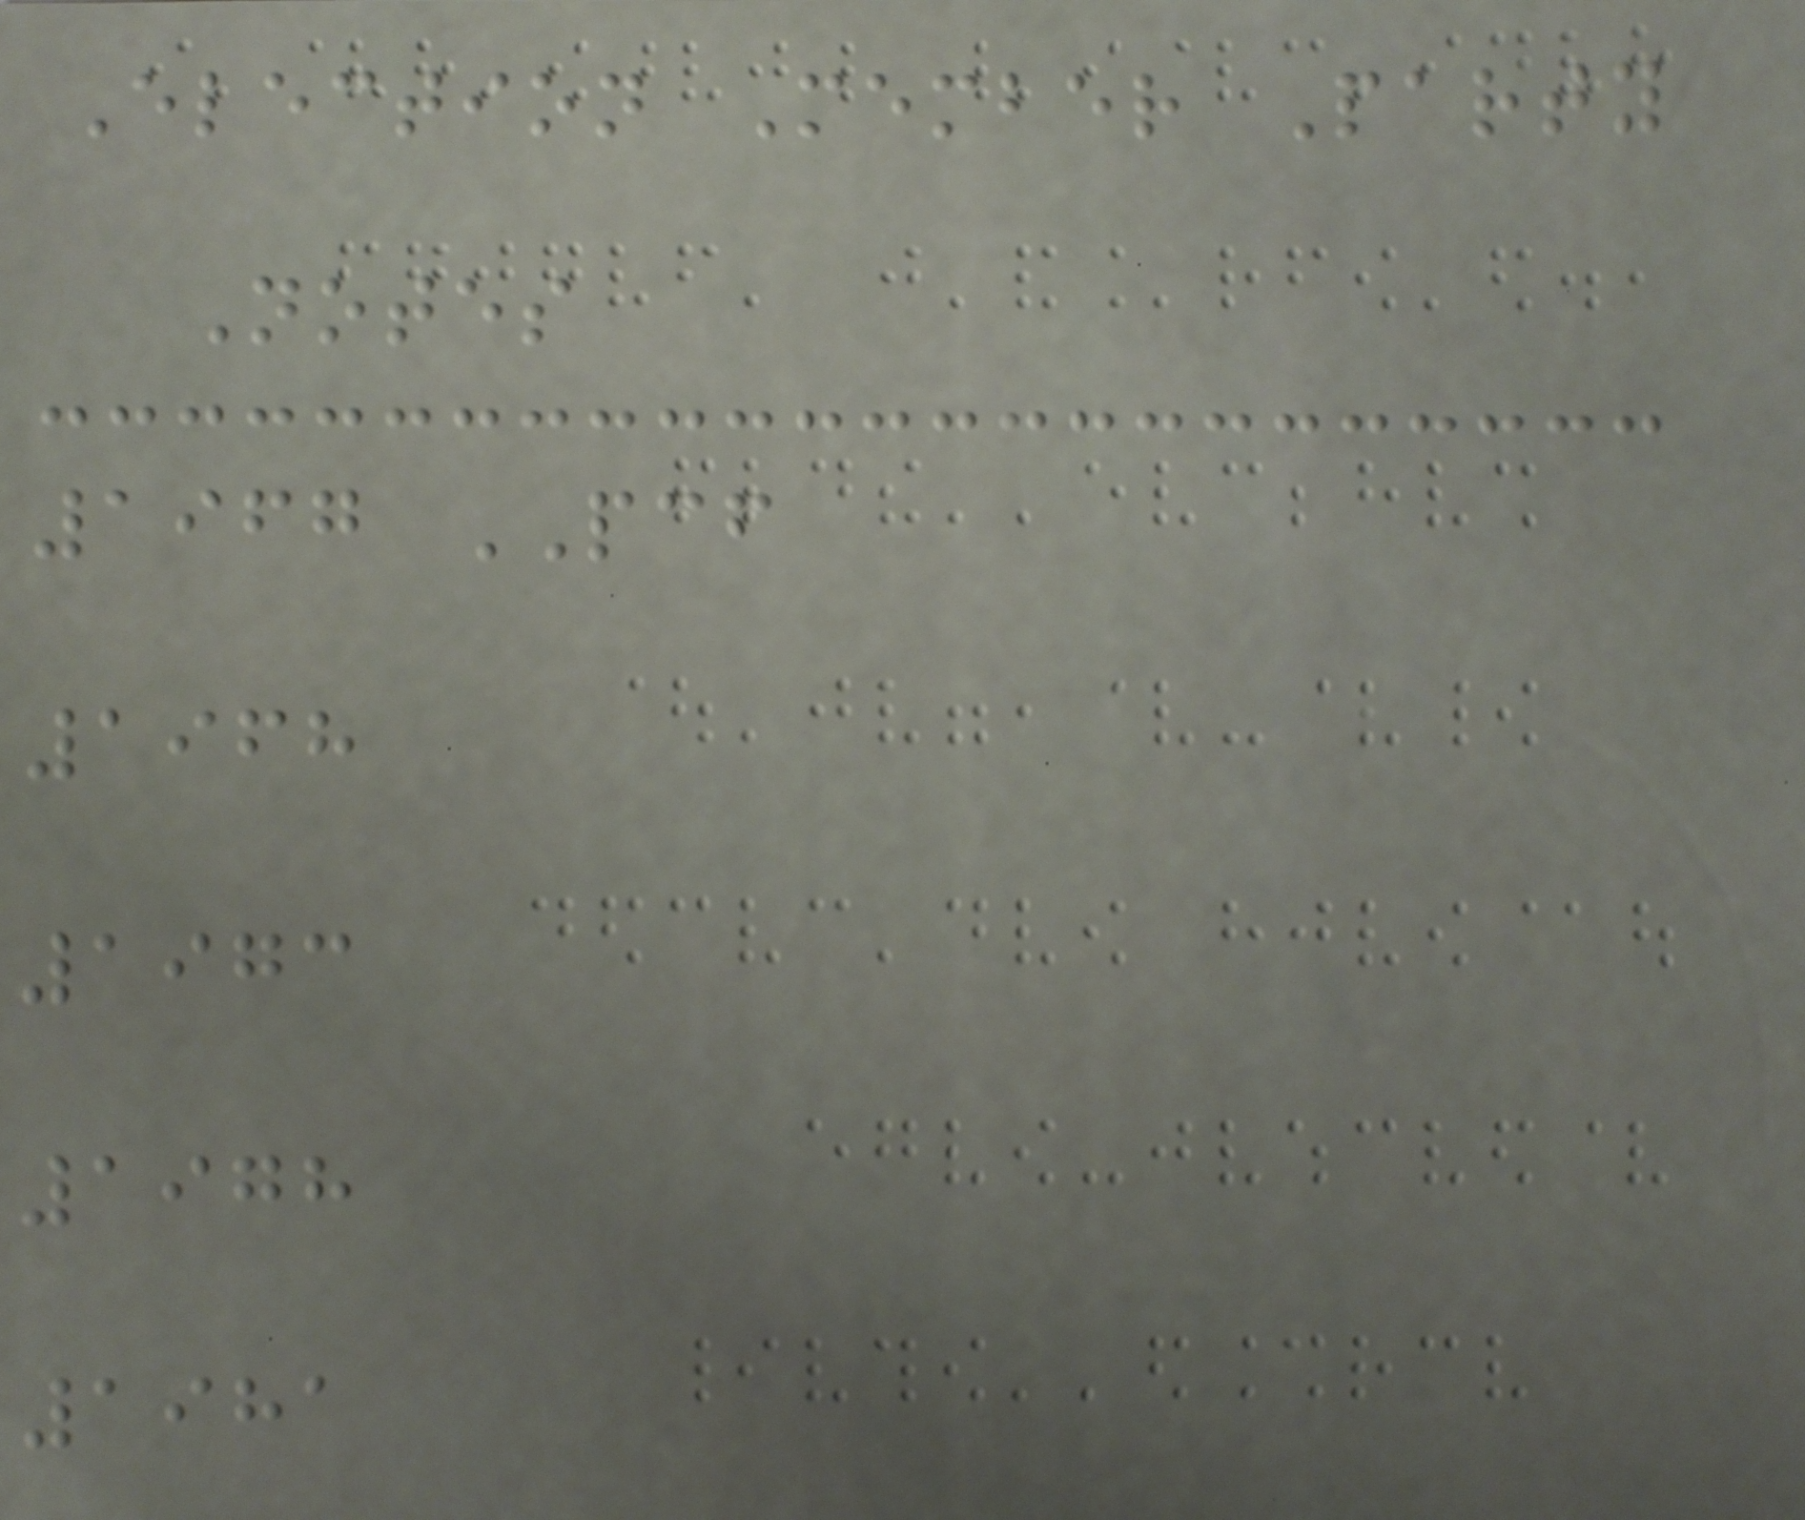Election Member Party
Notes
1967 PCF
1968
1973
1978
1981
